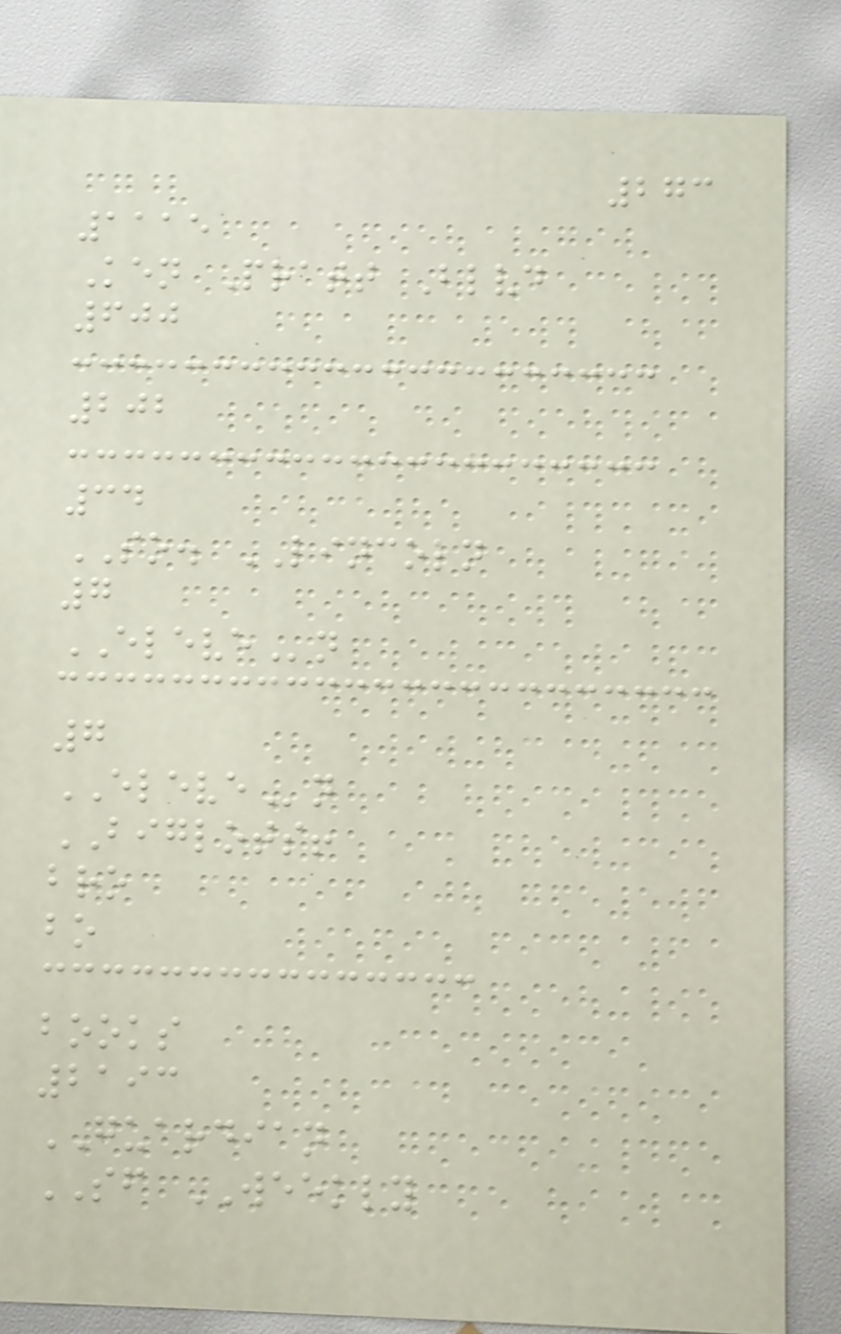273
1115
Ken Pratt Blvd
600
202
34
SO. LINCOLN
7
ELEVEn
7
ELEVEn
BIGLOTS!
bro
bo
books
2193
GUARDIAN
SF WEEKLY
